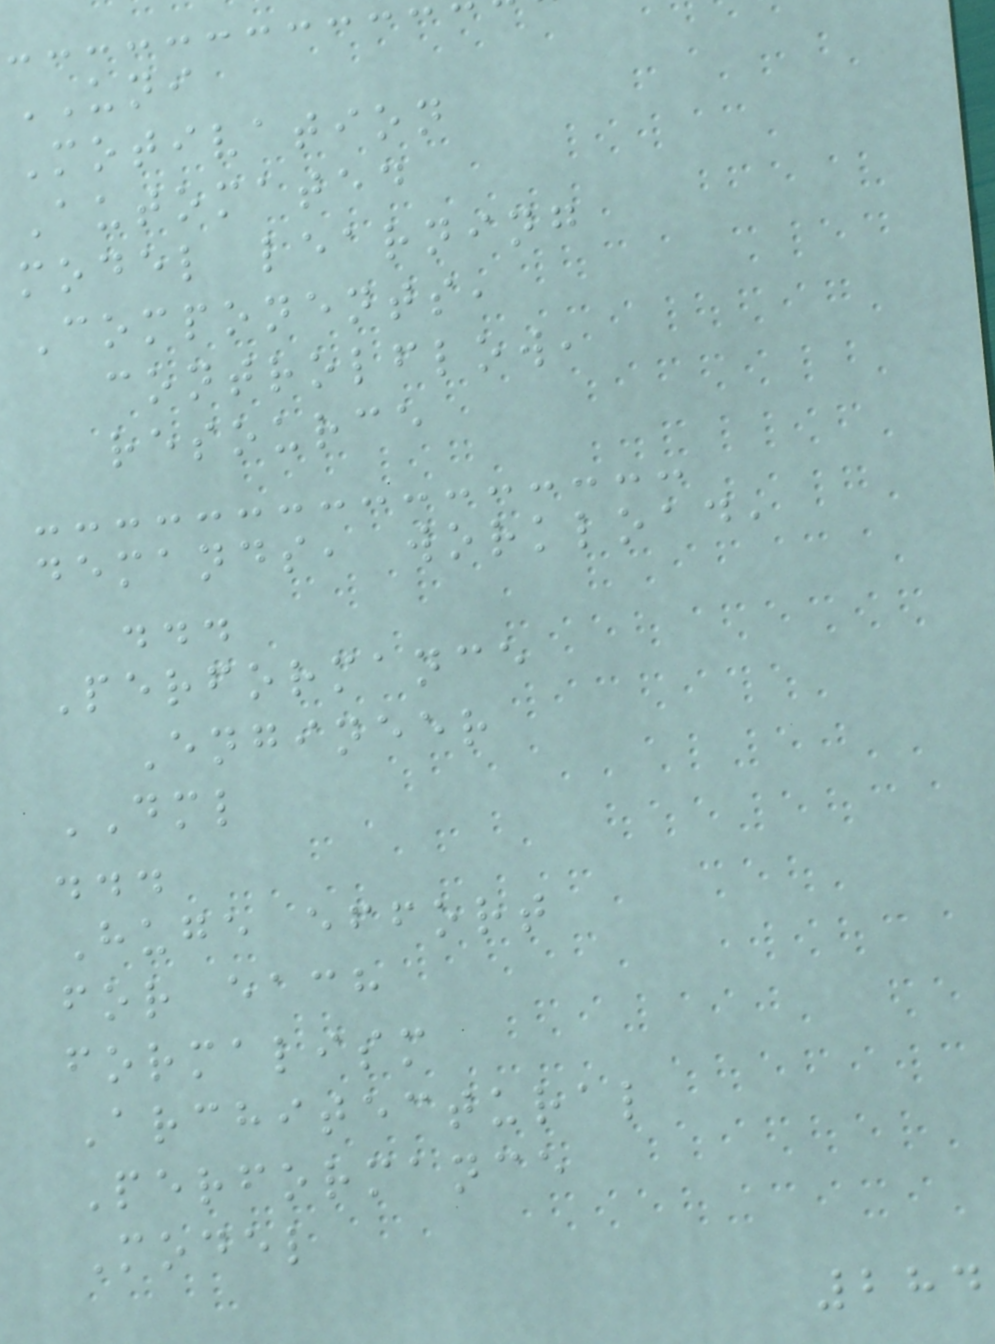UNI
Motivation
Automated
model learning
Components,
controlflow,
resource
demands, workload,
...
Performance
Engineer
DML
...
Huge effort
for each
formalism
Architectural
Performance
Model
284
